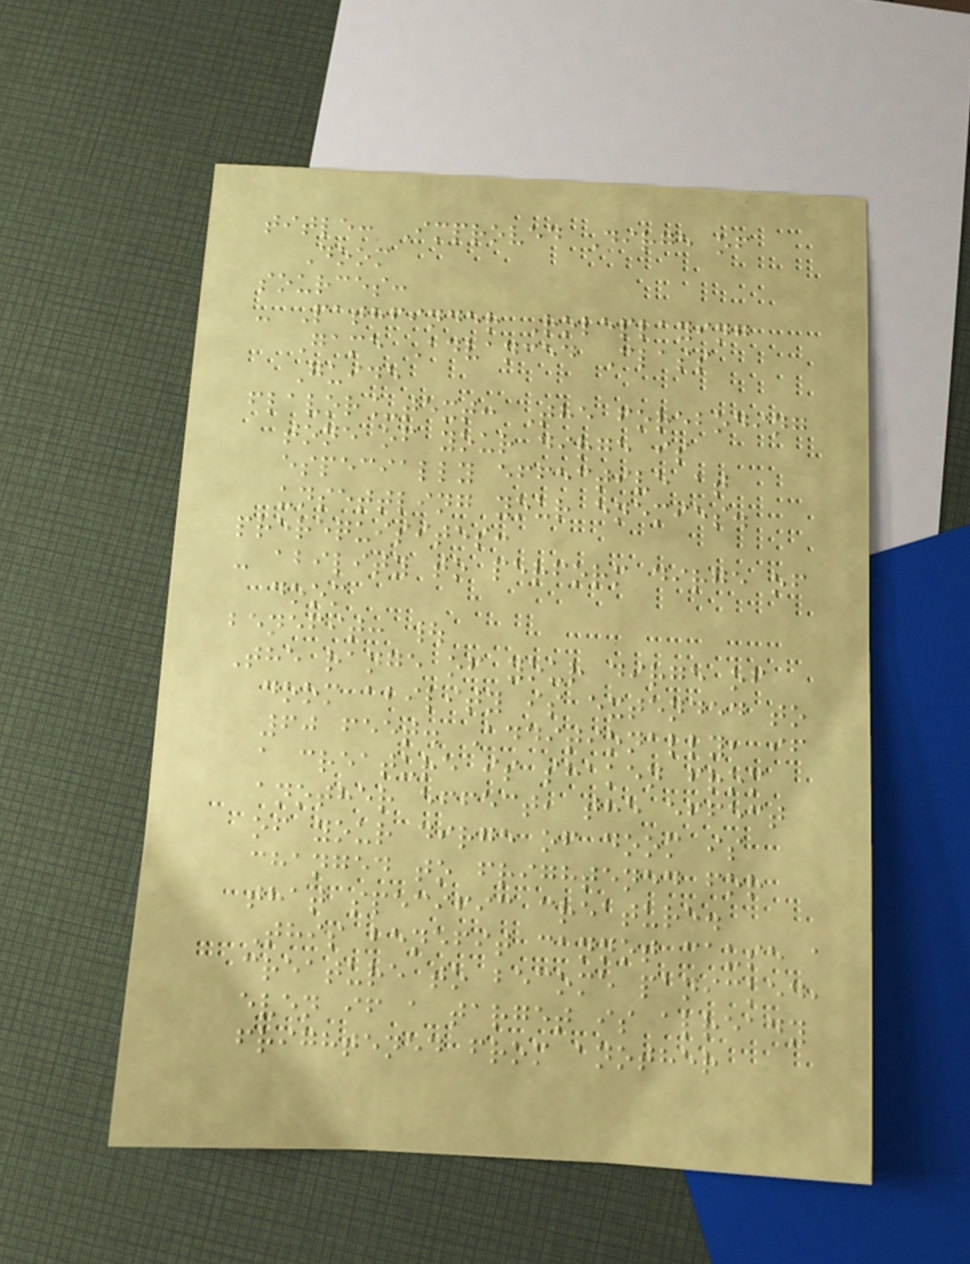title: Improved Dirge of
Doom
sources:
- Pathfinder Roleplaying
Game Advanced Class
Guide
flavor_text: The foreboding
tone of your dirge is
especially effective at
unsettling your enemies.
prerequisites:
- ability to perform dirge of
doom
benefit: |
The range of your dirge of
doom ability is extended to
60 feet. Additionally, if
a creature is shaken from
another effect, the effect
of your dirge of doom is
changed to frightened for
that specific creature.
This benefit cannot cause a
creature to become panicked,
even if a target is already
frightened from another
